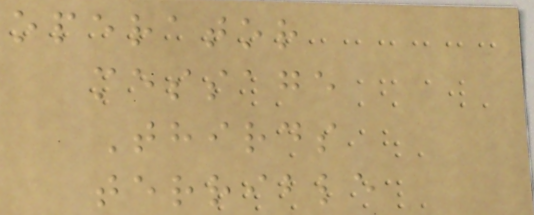operator
message
Thirds
terrible
